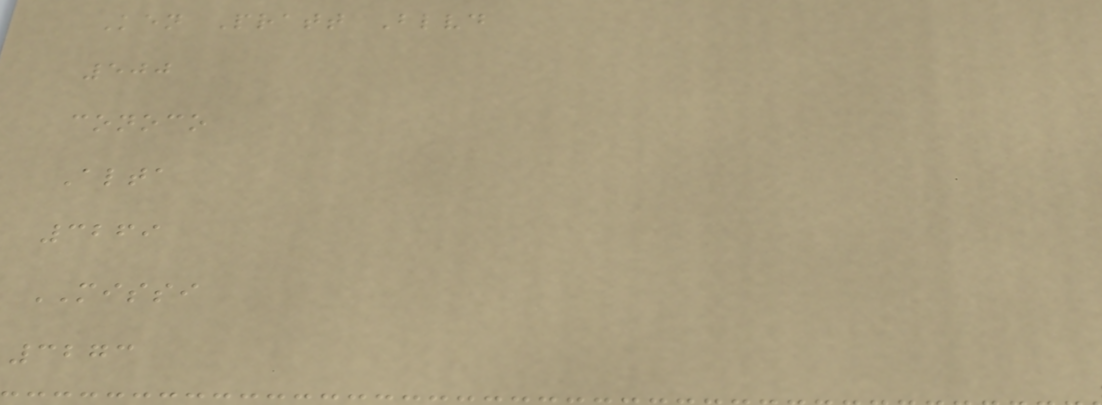Ken Pratt Blvd
500
conoco
Alta
3269
MISSI
3273
